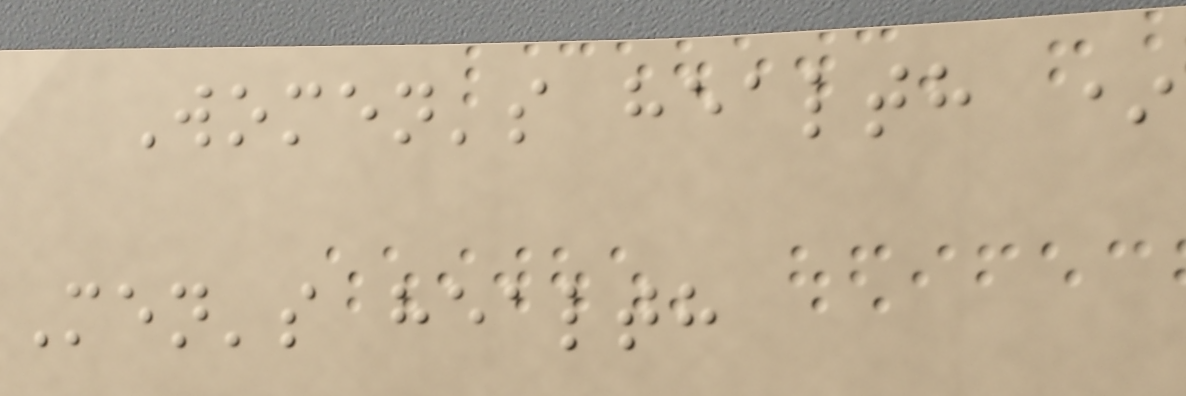Women's health *
Men's health
